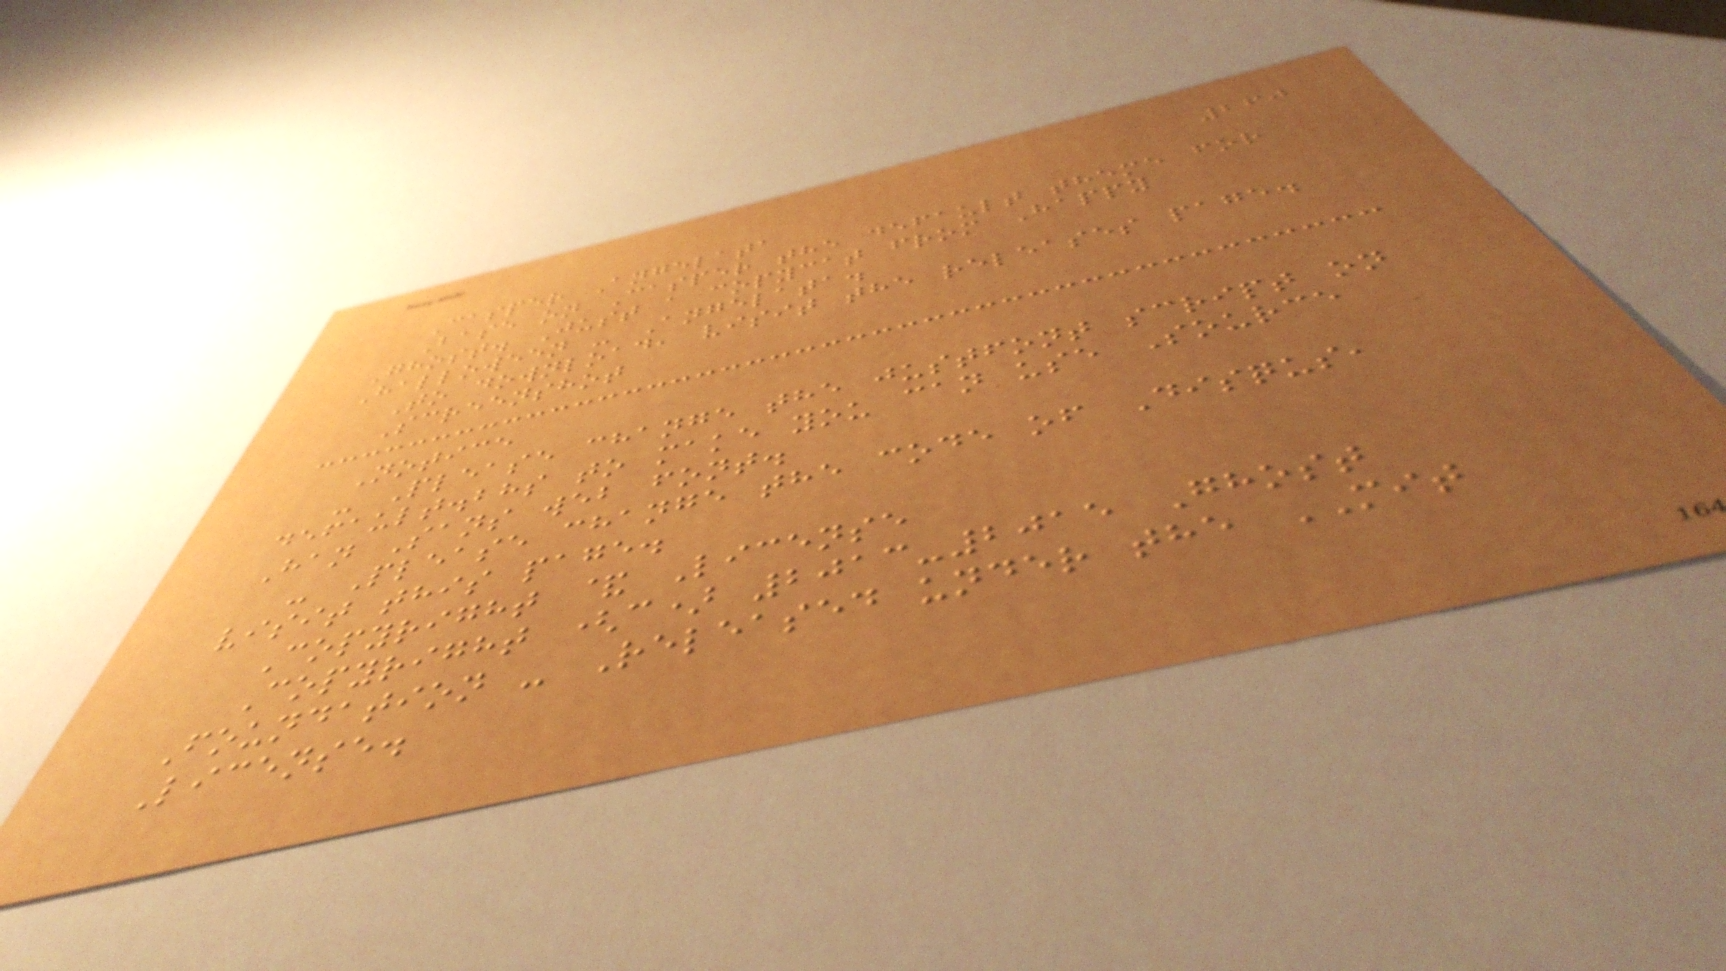260
Casper Angelata
Base on Casper the default theme for
Ghost. Just a copycat from Happy
Halloween - Angelata.
To download, visit the releases page.
Screenshot
Notice
- Please change the justfont script on
default.bhs to make you can use Source
Han Sans web font.
- Please change the code of Disqus,
visit this page.
Copyright & License
Copyright (c) 2013-2015 Ghost
Foundation - Released under the MIT
License.
